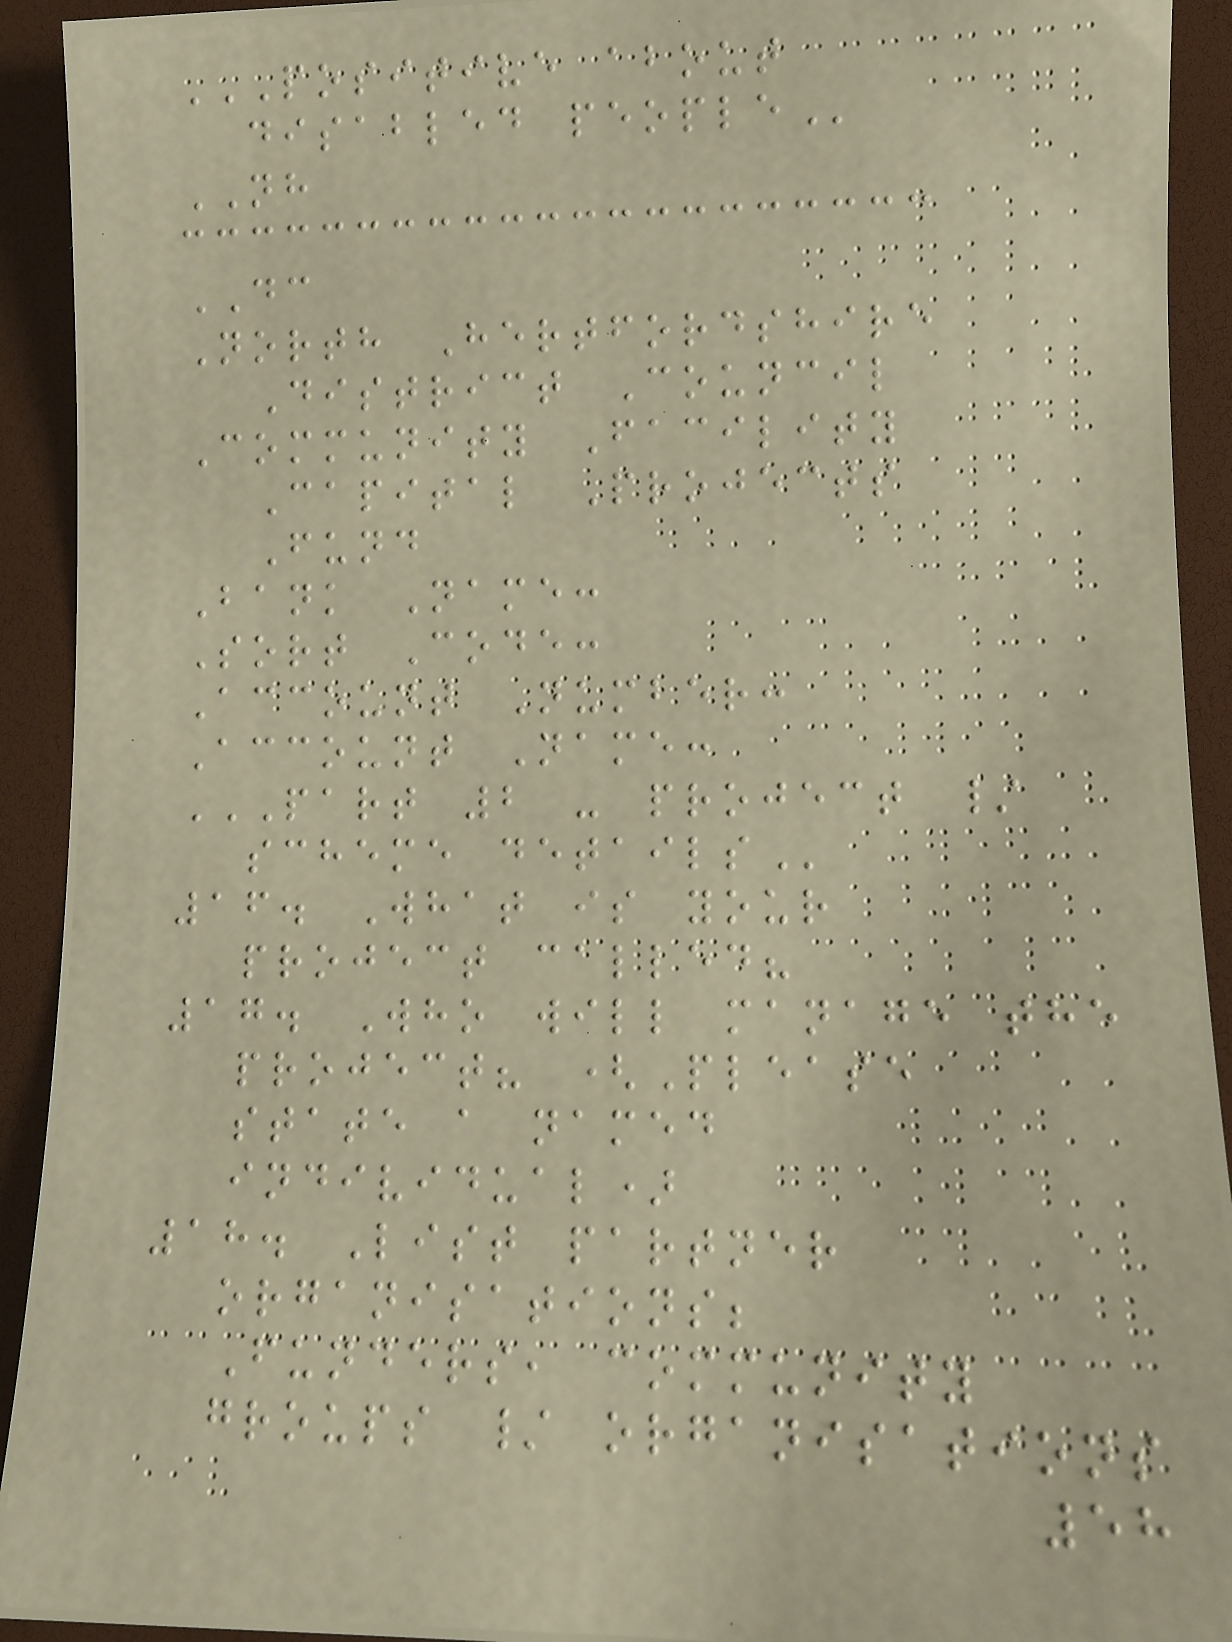POSITIVE ABOUT
DISABLED PEOPLE
NH
DC
North Hertfordshire
District Council
Community Facility
Capital Projects
Fund
Bank Name:
Sort Code:
Account Number:
Account Name:
PART 2 - PROJECT /
SCHEME DETAILS
16. What is your
project called?
17. Who will manage the
project? (Please
state a named
individual)
18. List partner
organisations;
Funders, community
groups / organisations
58
